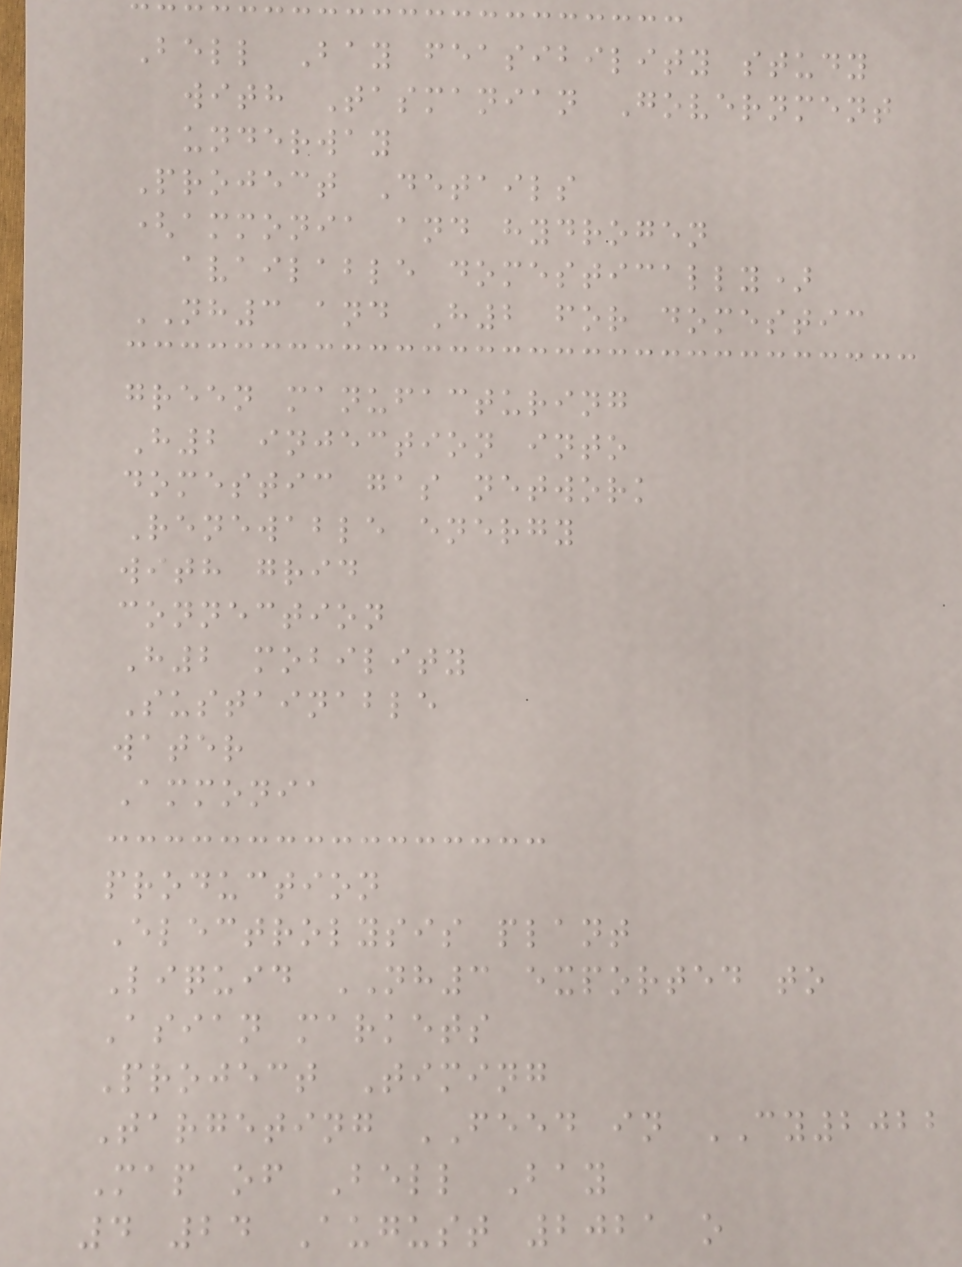Bell Bay feasibility study
with Tasmanian Government
underway
Project Details
(ammonia and hydrogen
available domestically)
NH3 and H2 for domestic
green manufacturing
H2 injection into
domestic gas network
Renewable energy
with grid
connection
H2 mobility
Sustainable
water
Ammonia
production
Electrolysis plant
Liquid NH3 exported to
Asian markets
Project Timing
Targeting FEED in CY2022
Map of Bell Bay
4 24 August 2021 o
